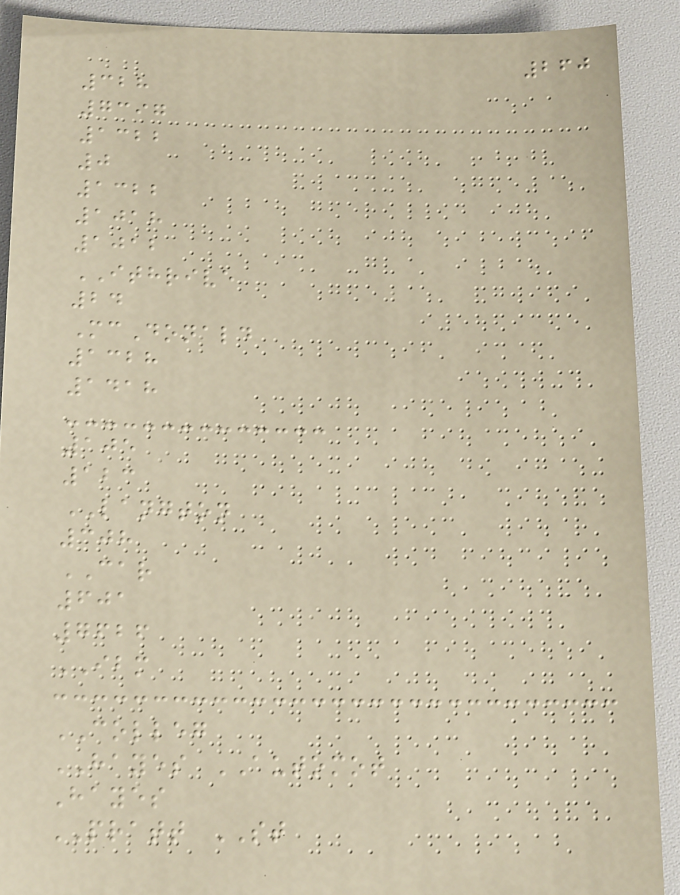260
328
7397
1322
0
1322
1018
1012
ITHRIVE
24
McDonald
1328
1418
105
123
LANGTON
308
CAR
601
7626
IBM
COLLEG
HAYES AUTOMOT
Hayes
PRATT ST
